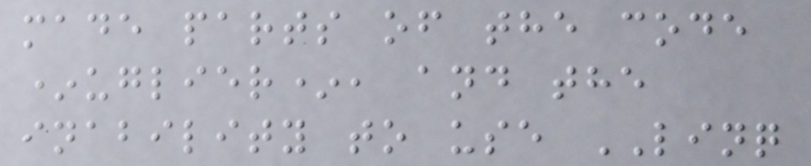made parts of the code
*uglier*, and the
inability to use LINQ
